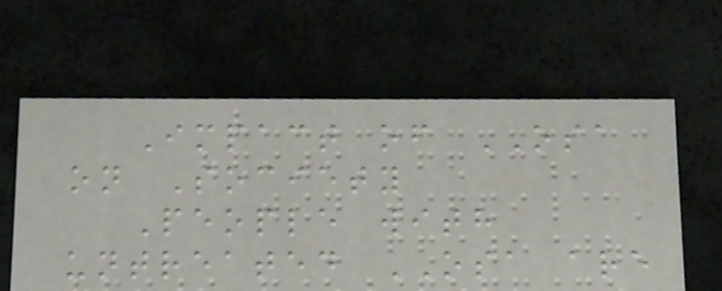Impact of OSA
on Society
People with
untreated OSA are
